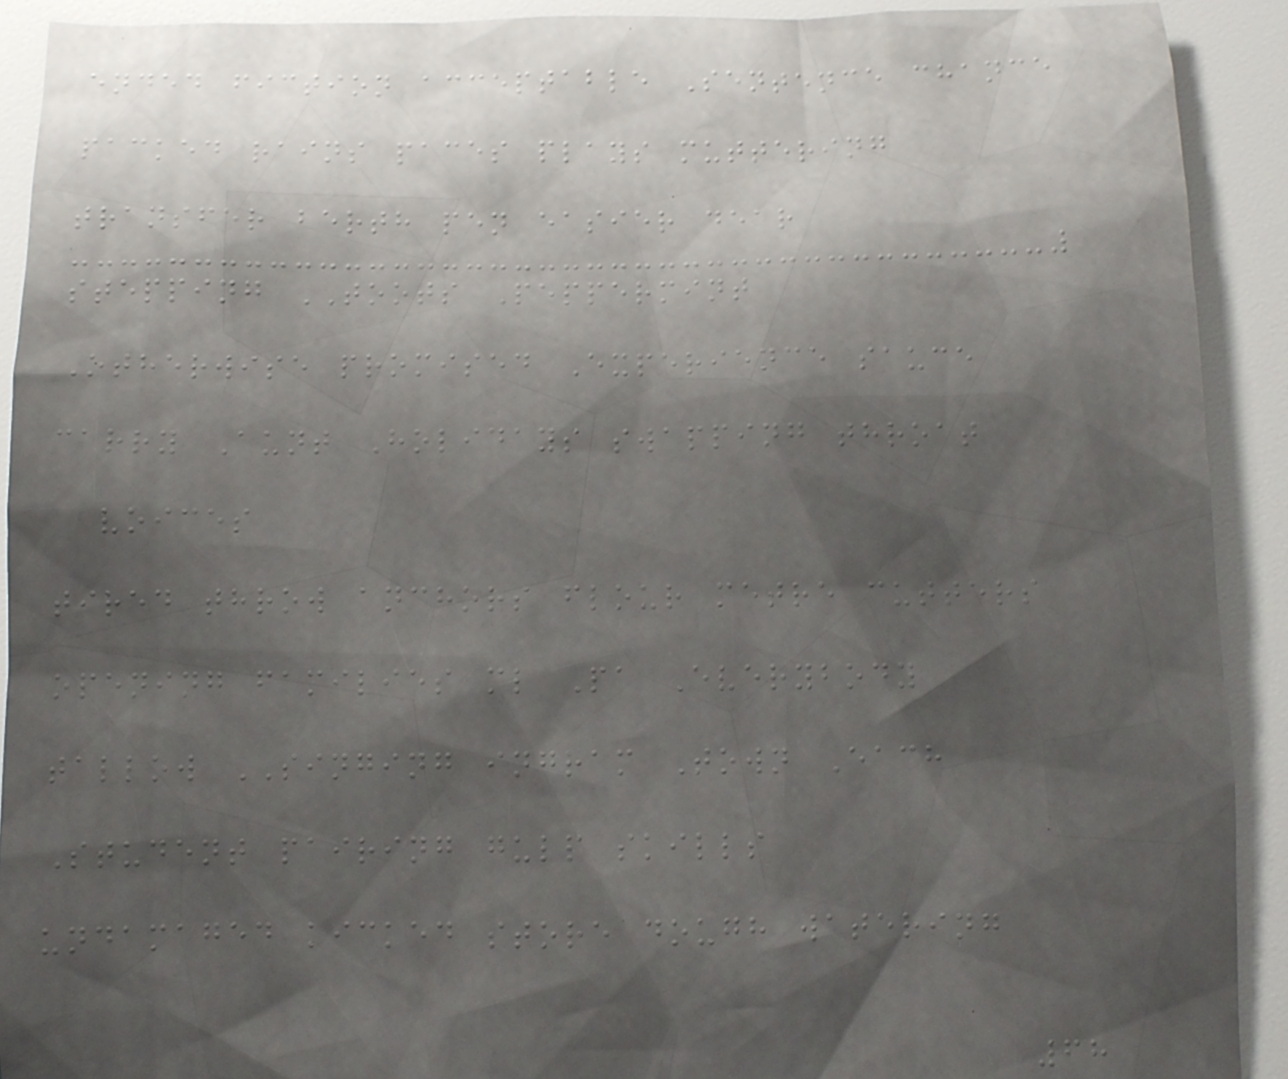ended fiction acceptable Sentence chance
packed rains paces plays muttering
transfer berth pen easier dear
stepping TOOTS Peppermint
Otherwise promised Experience sauce
carry Aunt Holidays swapping throat
voices
tired throw anchors flour metre cutters
opening families ml Pa Everybody
tallow SINGING ingram Town Each
Student pairing gulp skills
undamaged kicked store dough watering
68
